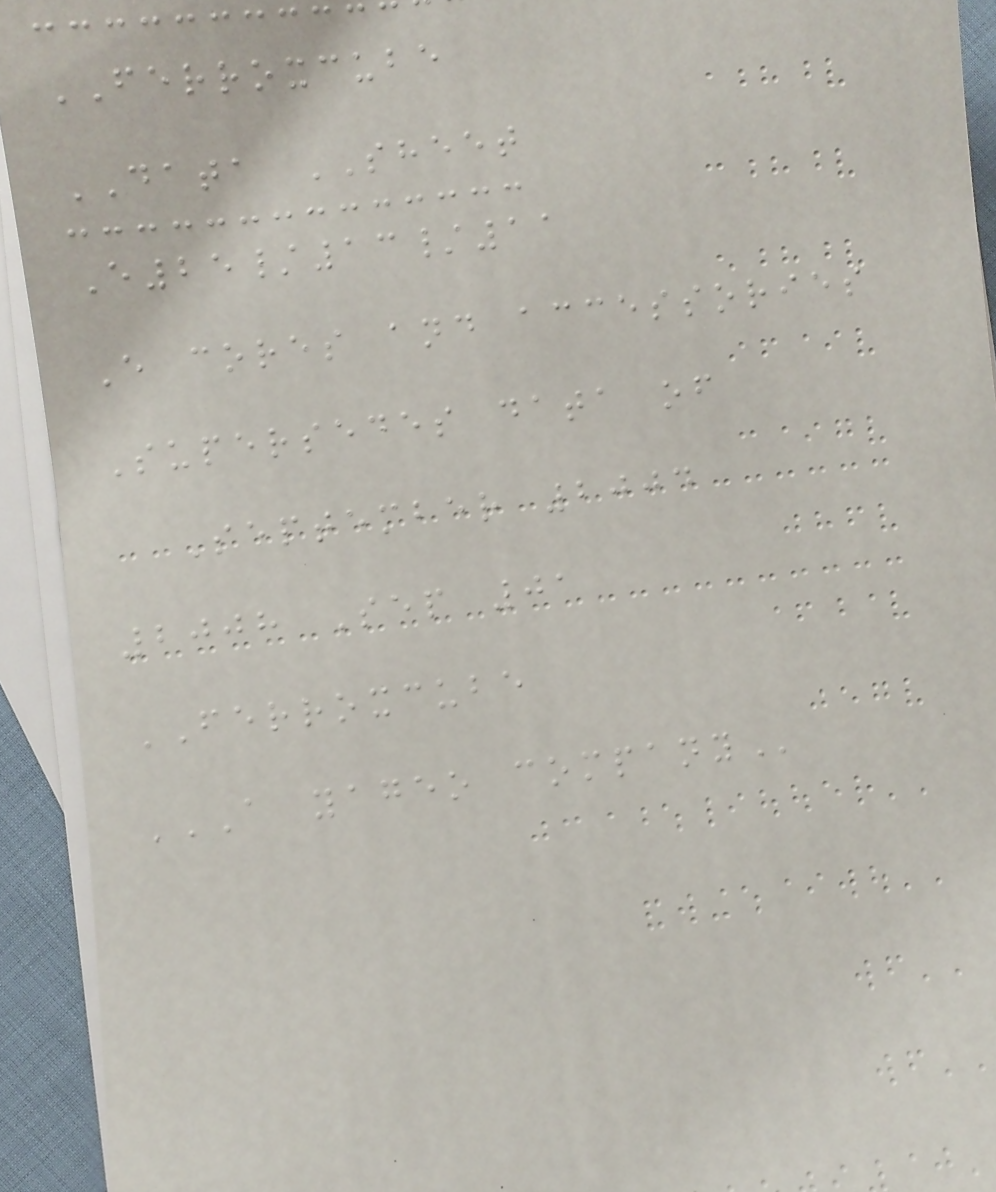FERROXCUBE
DATA SHEET
E25/13/11
E cores and accessories
Supersedes data of
September 2004
2008 Sep 01
FERROXCUBE
A YAGEO COMPANY
